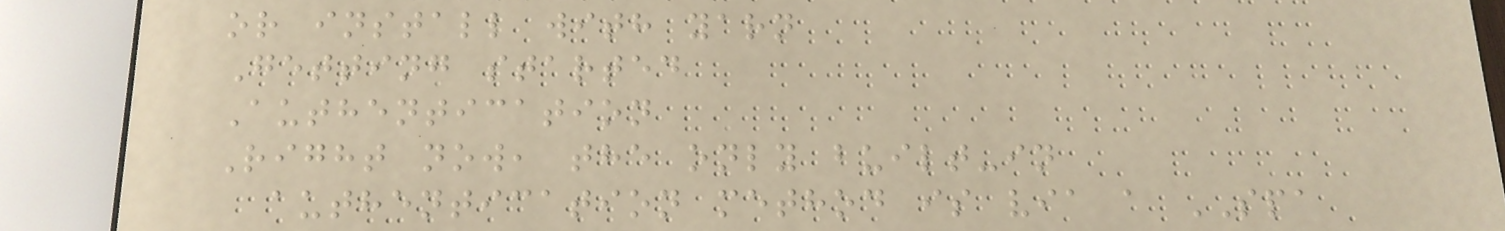or install with yarn
Getting started
Authentication
Right now, the only built-in
authentication method is via a SPA
